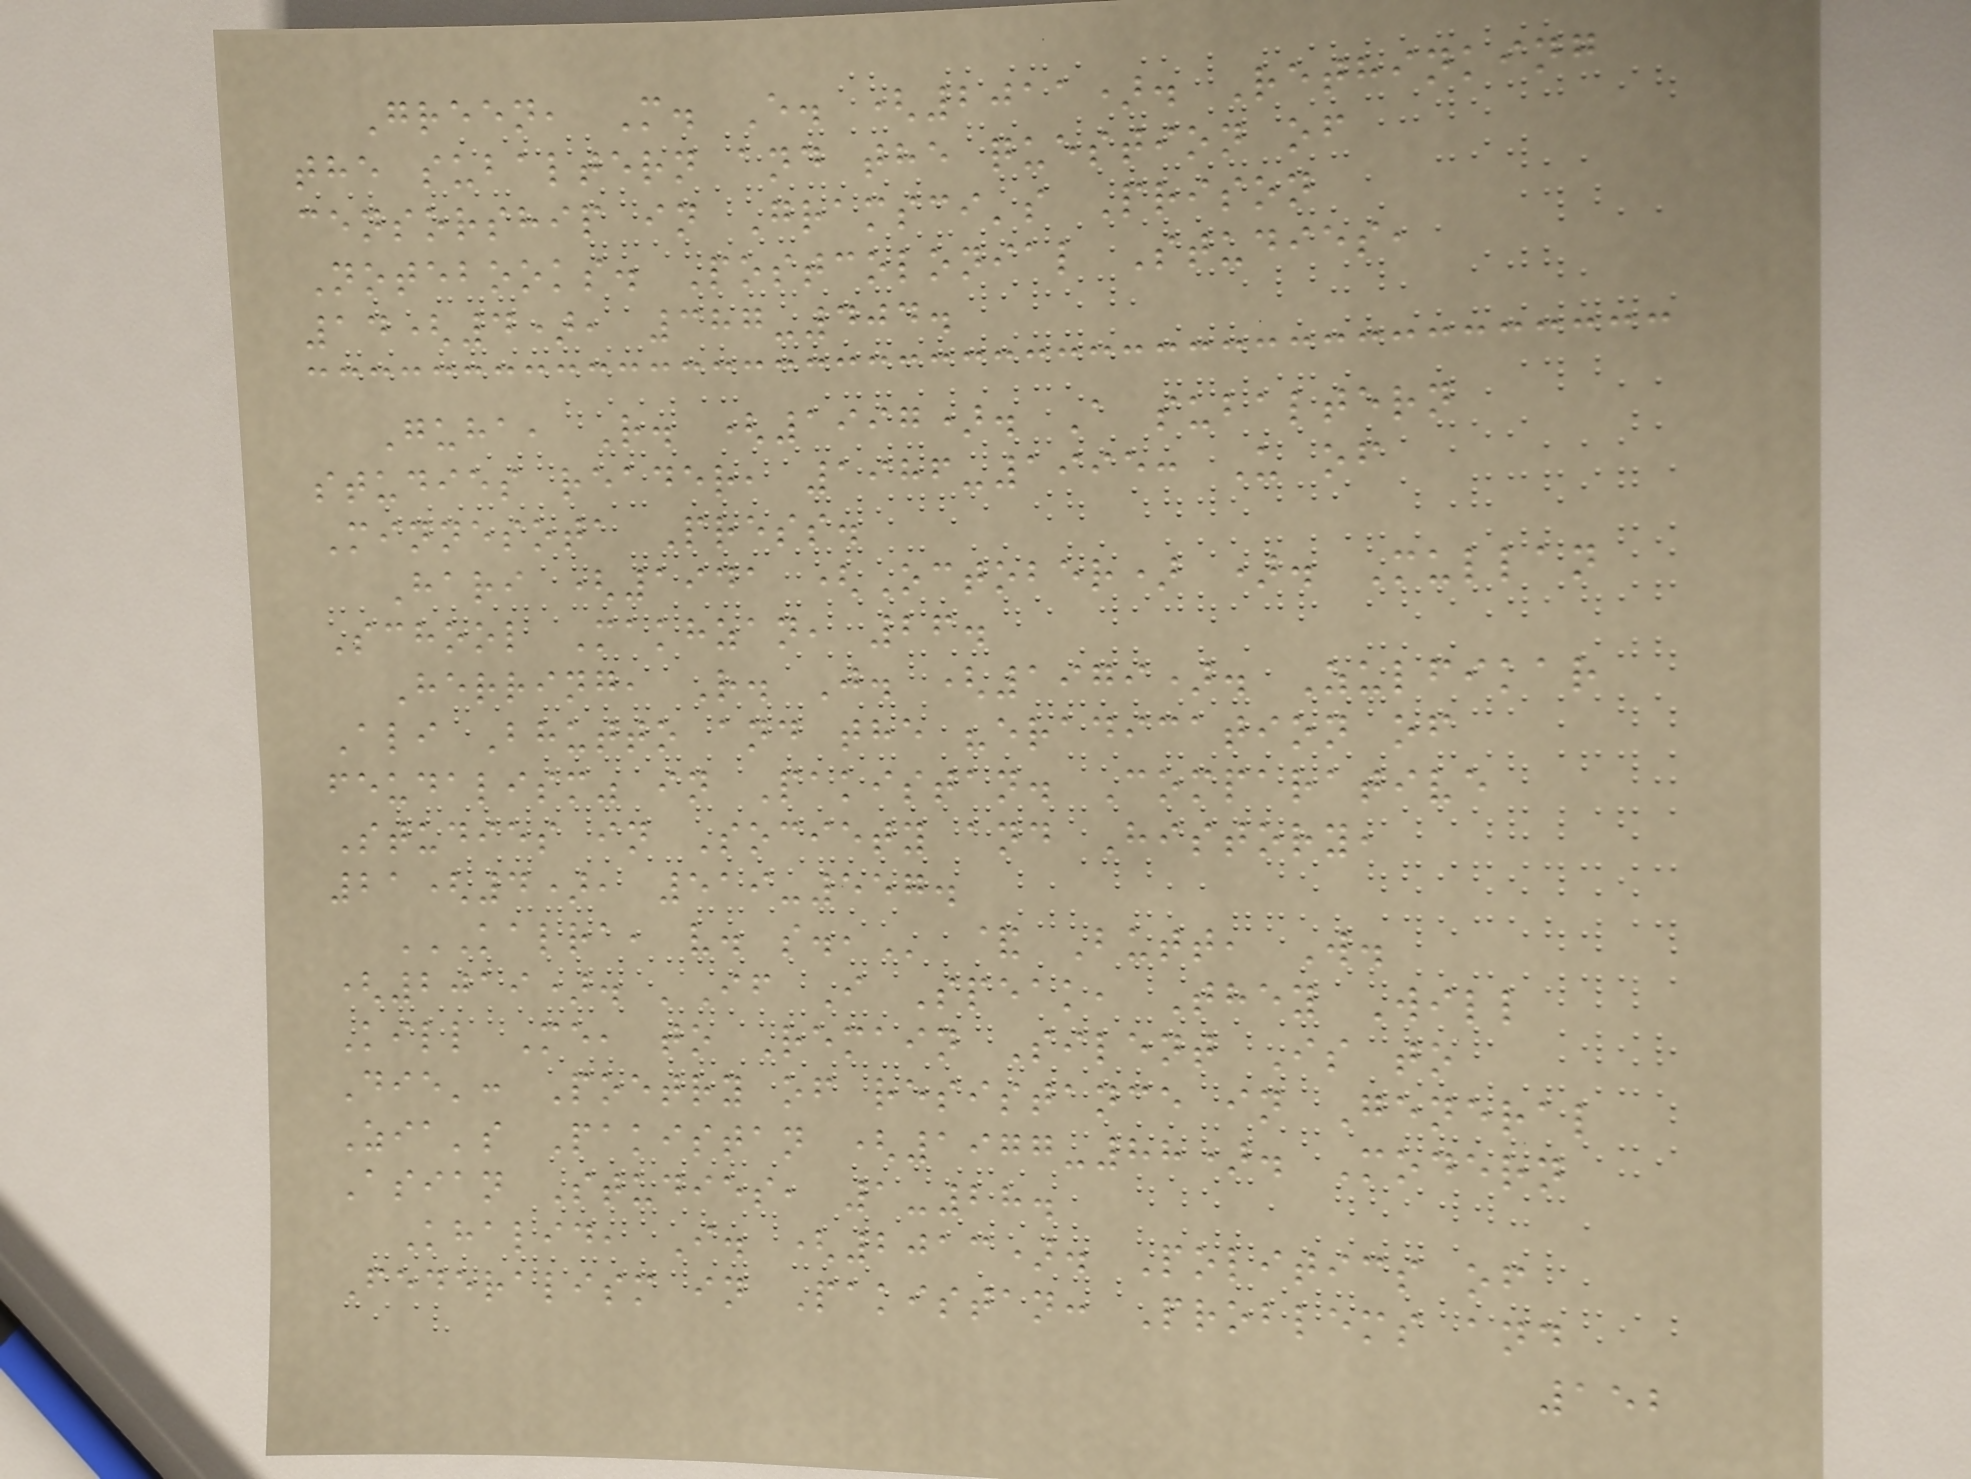Green, M. E. (2011). Rethinking
the subaltern and the question of
censorship in Gramsci's Prison
Notebooks. Postcolonial Studies,
14(4), 387-404.
Guha, R. (1997). A subaltern
studies reader, 1986-1995: U of
Minnesota Press.
Hari (1941 (October) ). Mullan
School Makhzan, 26.
Herring, R. J. (1979). Zulfikar
Ali Bhutto and the "eradication of
feudalism" in Pakistan. Comparative
Studies in Society and History,
21(4), 519-557.
KALRA, V. S., & Butt, W.
(2019). 'If I Speak, They Will
Kill Me, to Remain Silent Is to
Die': Poetry of resistance in General
Zia's Pakistan (1977-88). Modern
Asian Studies, 1-28.
Khalid, I. (2013). Politics of
Federalism in Pakistan: Problems and
152
